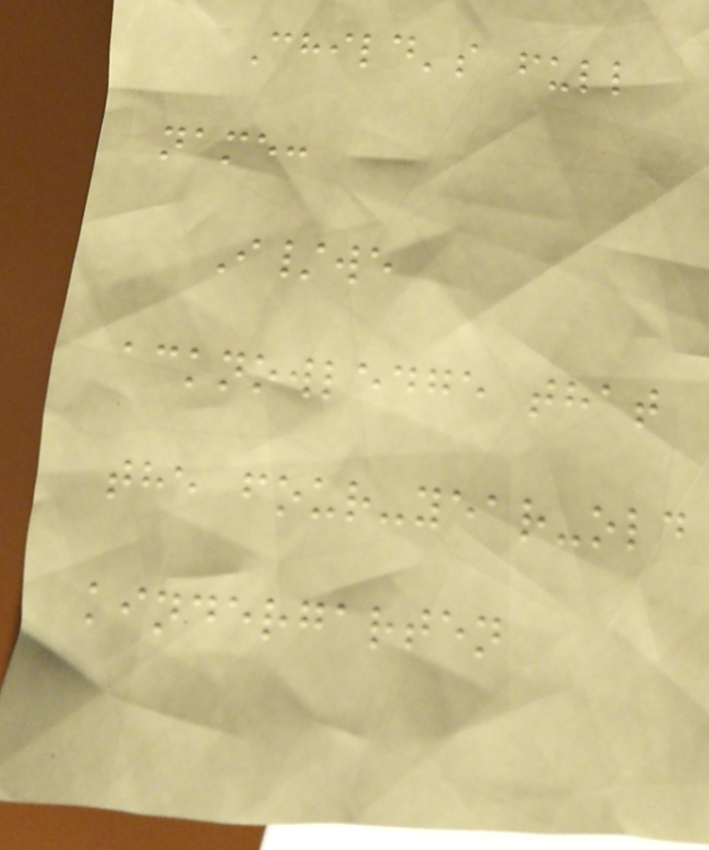Child's full
name:
I/we
acknowledge that
the four-year-old
kindergarten
